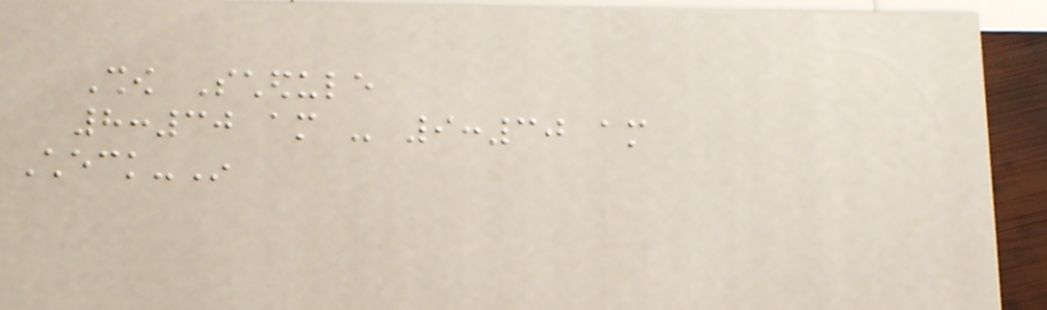Show Schedule
8:30 am - 9:30 am
Check-In
